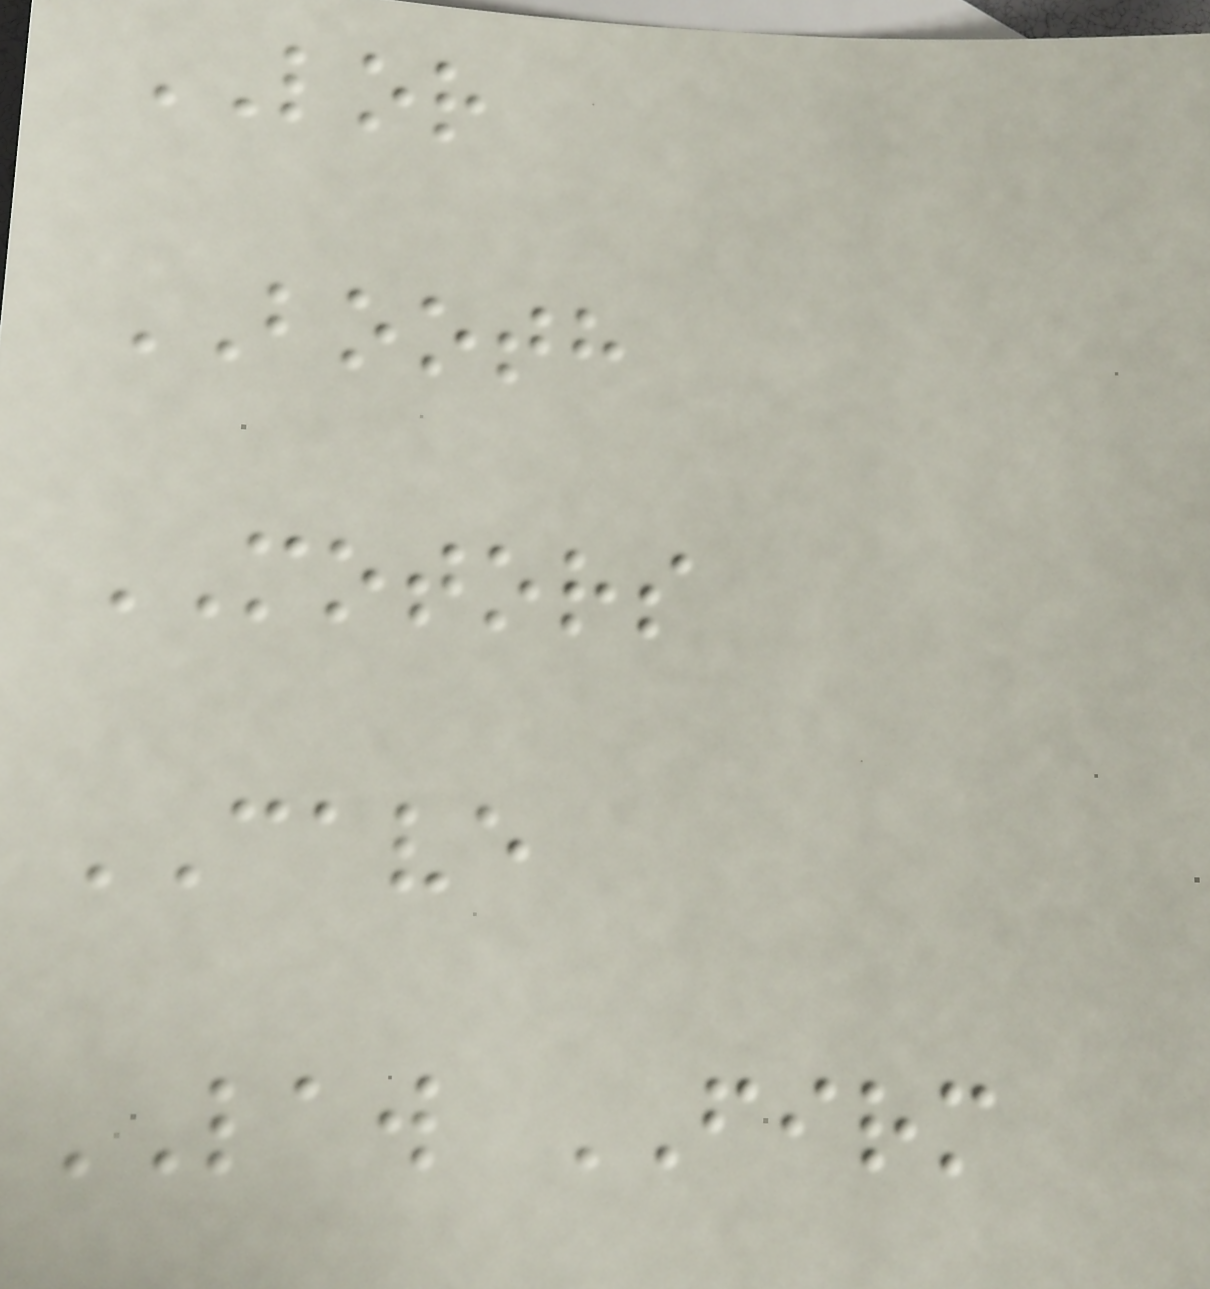LOR
BOOTH
MOTORS
CAVE
LAW FIRM
